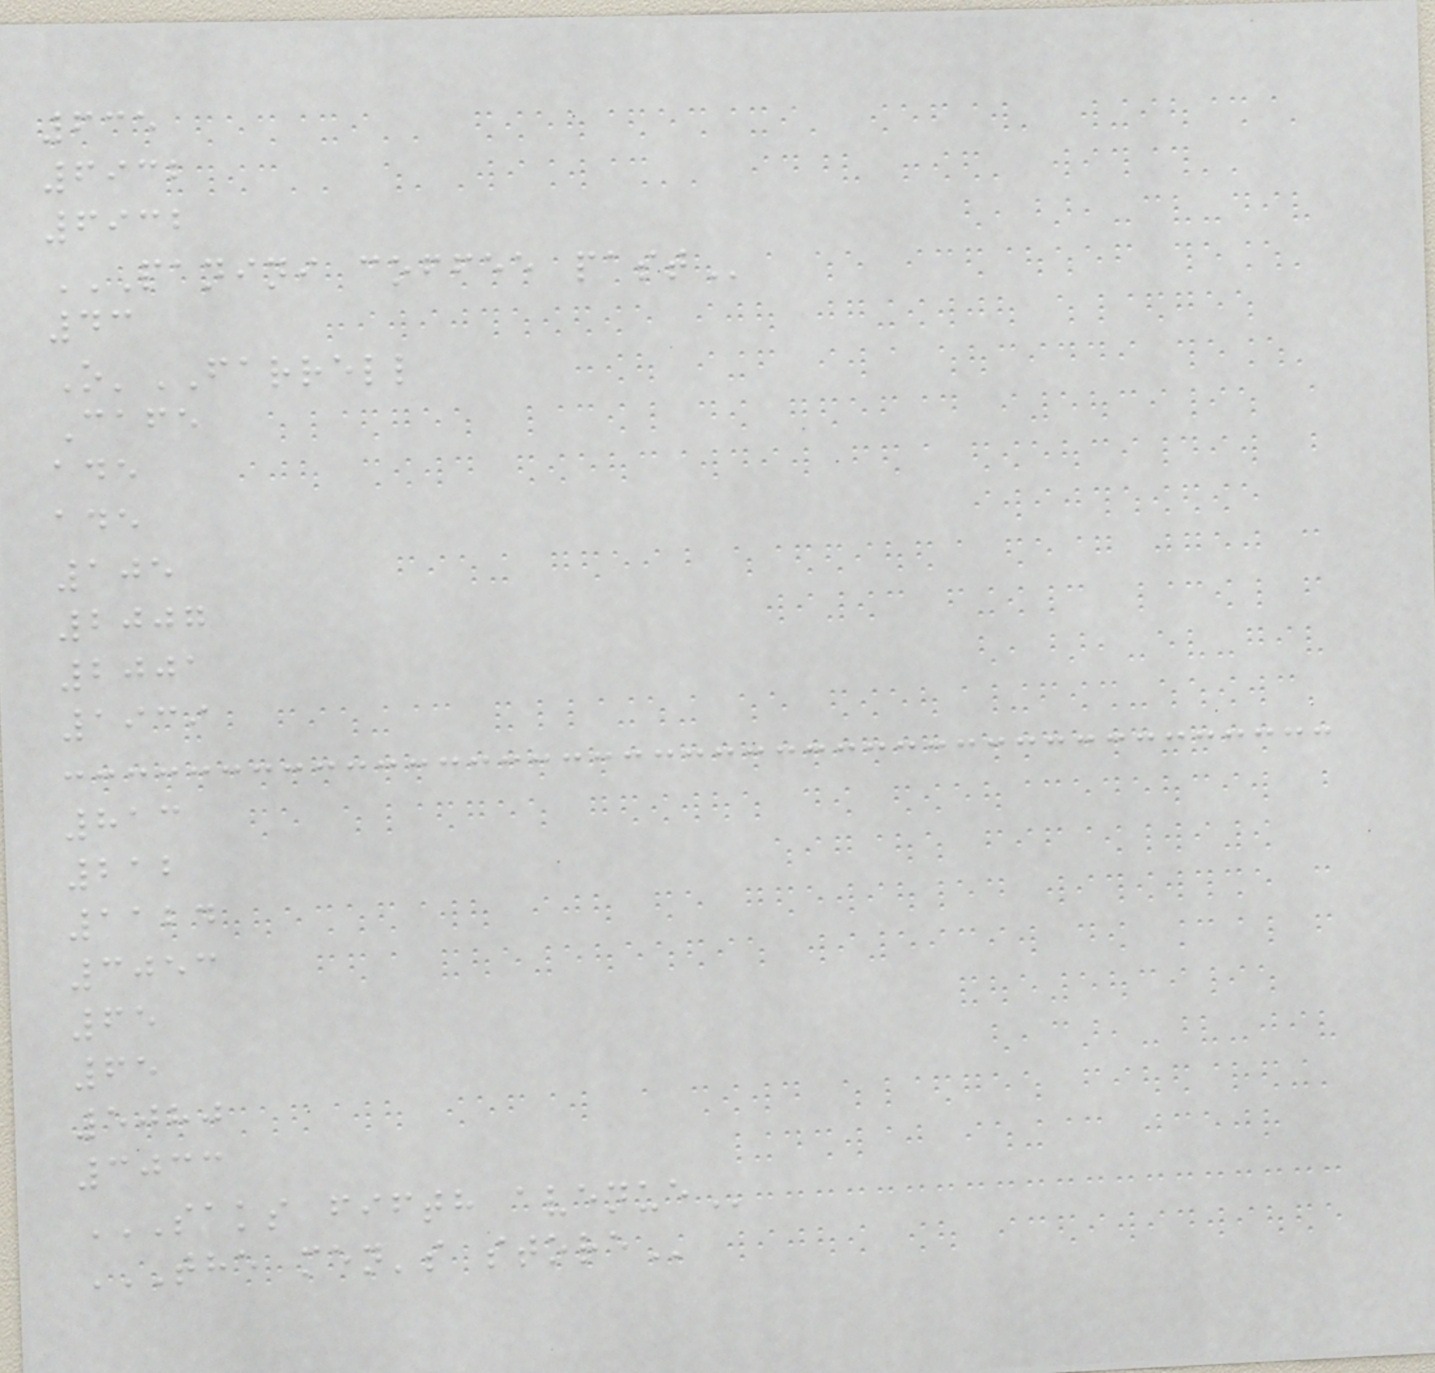635
6932
6932
PANINI COFFEE PAST
43
O'FARRELL
Cafe
ade
ade
105
2007
2001
1939
813
212
1124
3053
65
65
5080
3033
SAKS FIFTH AVENUE
THE MEN'S STORE
